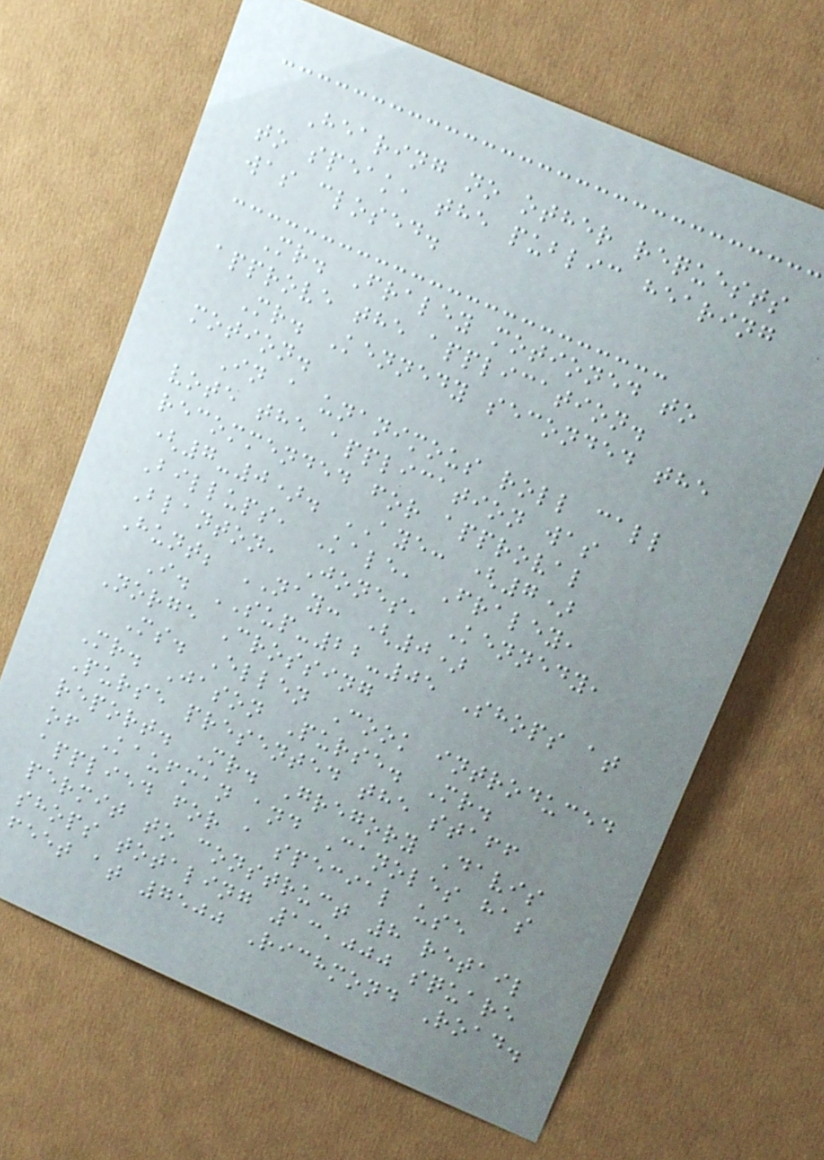Hearing no other requests
to speak, the public hearing
was closed.
Mr. Fraley motioned to
approve the application.
Mr. Kennedy seconded the
motion.
In a unanimous roll call
vote the application was
recommended for approval
(7-0). AYE: (7)
Billups, Kale, Fraley,
Blanton, Jones, Kennedy,
Hunt; NAY: (0)
I. SUP-22-05 Shops at
Norge Crossing
Ms. Ellen Cook introduced
Mr. Jason Purse. Mr.
Purse presented the staff
report. Mr. Gregory Davis
of Kaufman and Canoles has
applied for a special use
permit to construct 8 retail
shops totaling 13,000 square
feet at 7500 Richmond Road.
